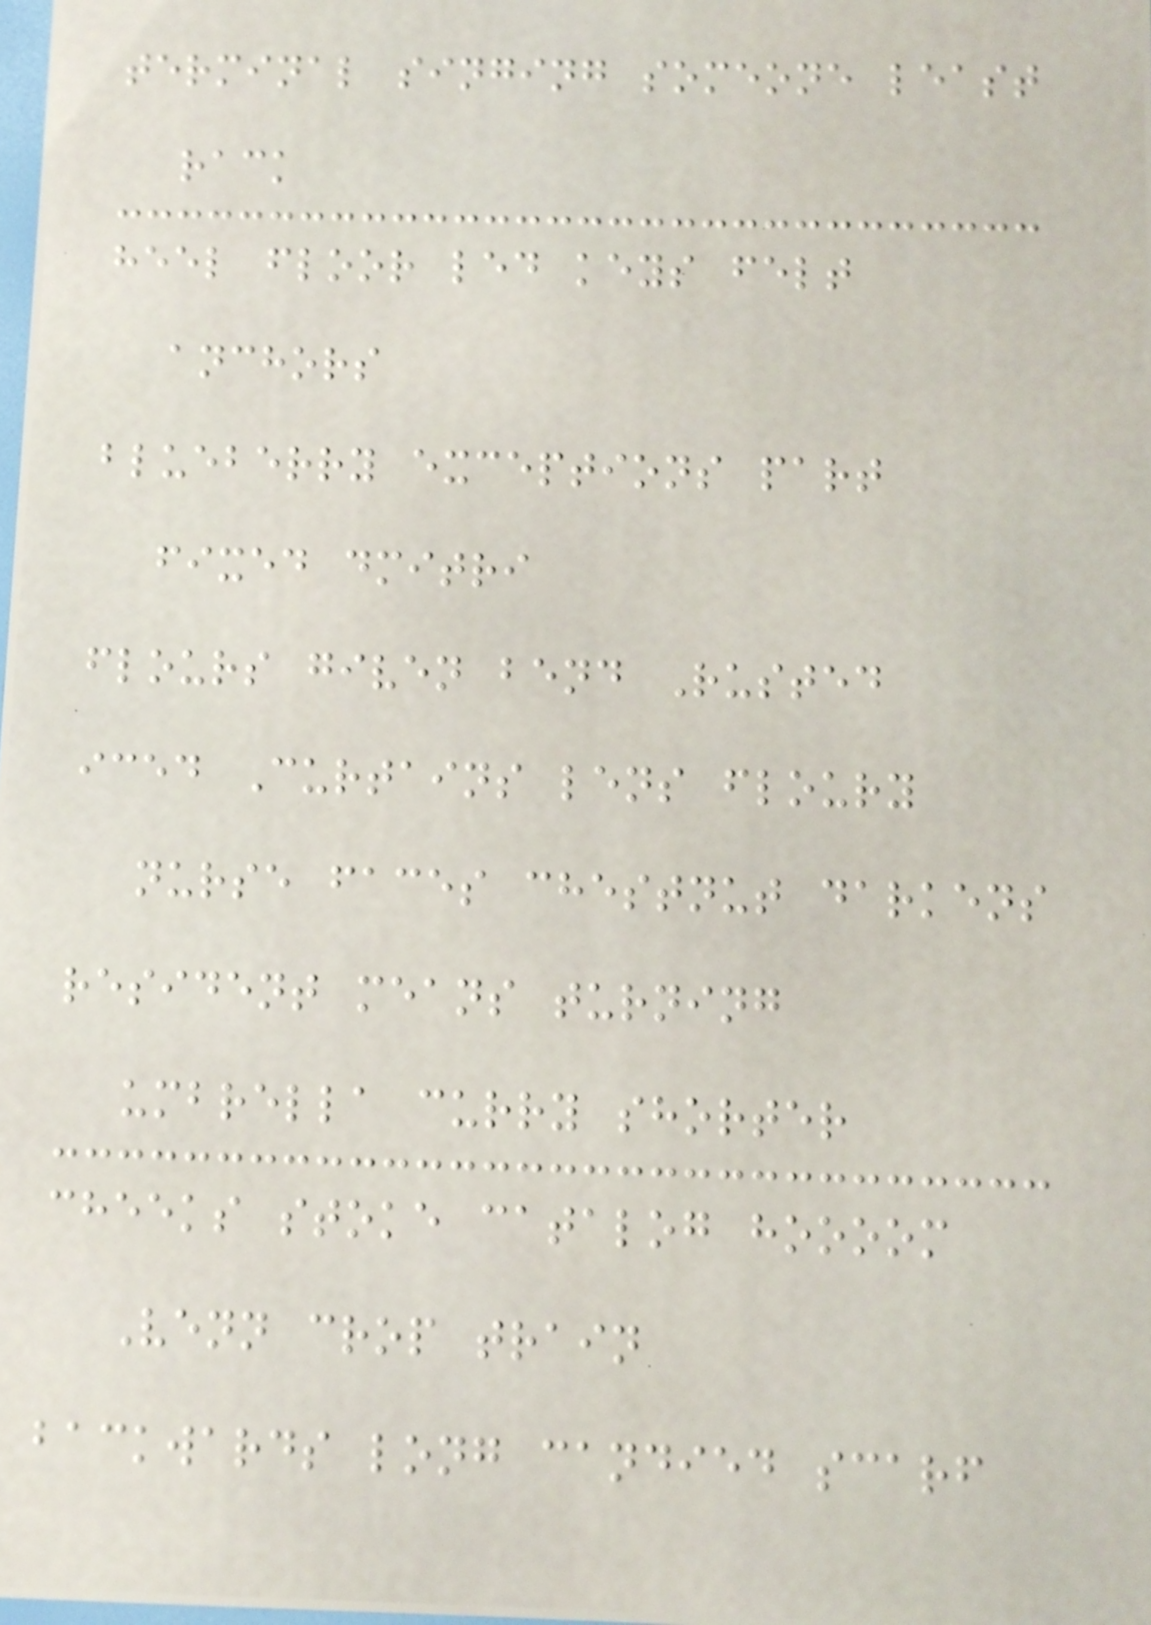terminal singing someone least
rack
heel floor led keys felt
anchors
blueberry exceptions part
fixed dmitri
flours given bend Rusted
iced Curtains lens floury
nurse faces chestnut darkens
resident means turning
umbrella curry shorter
cheeks stoke catalog hoooom
Venn crop train
backwards long candied scarf
